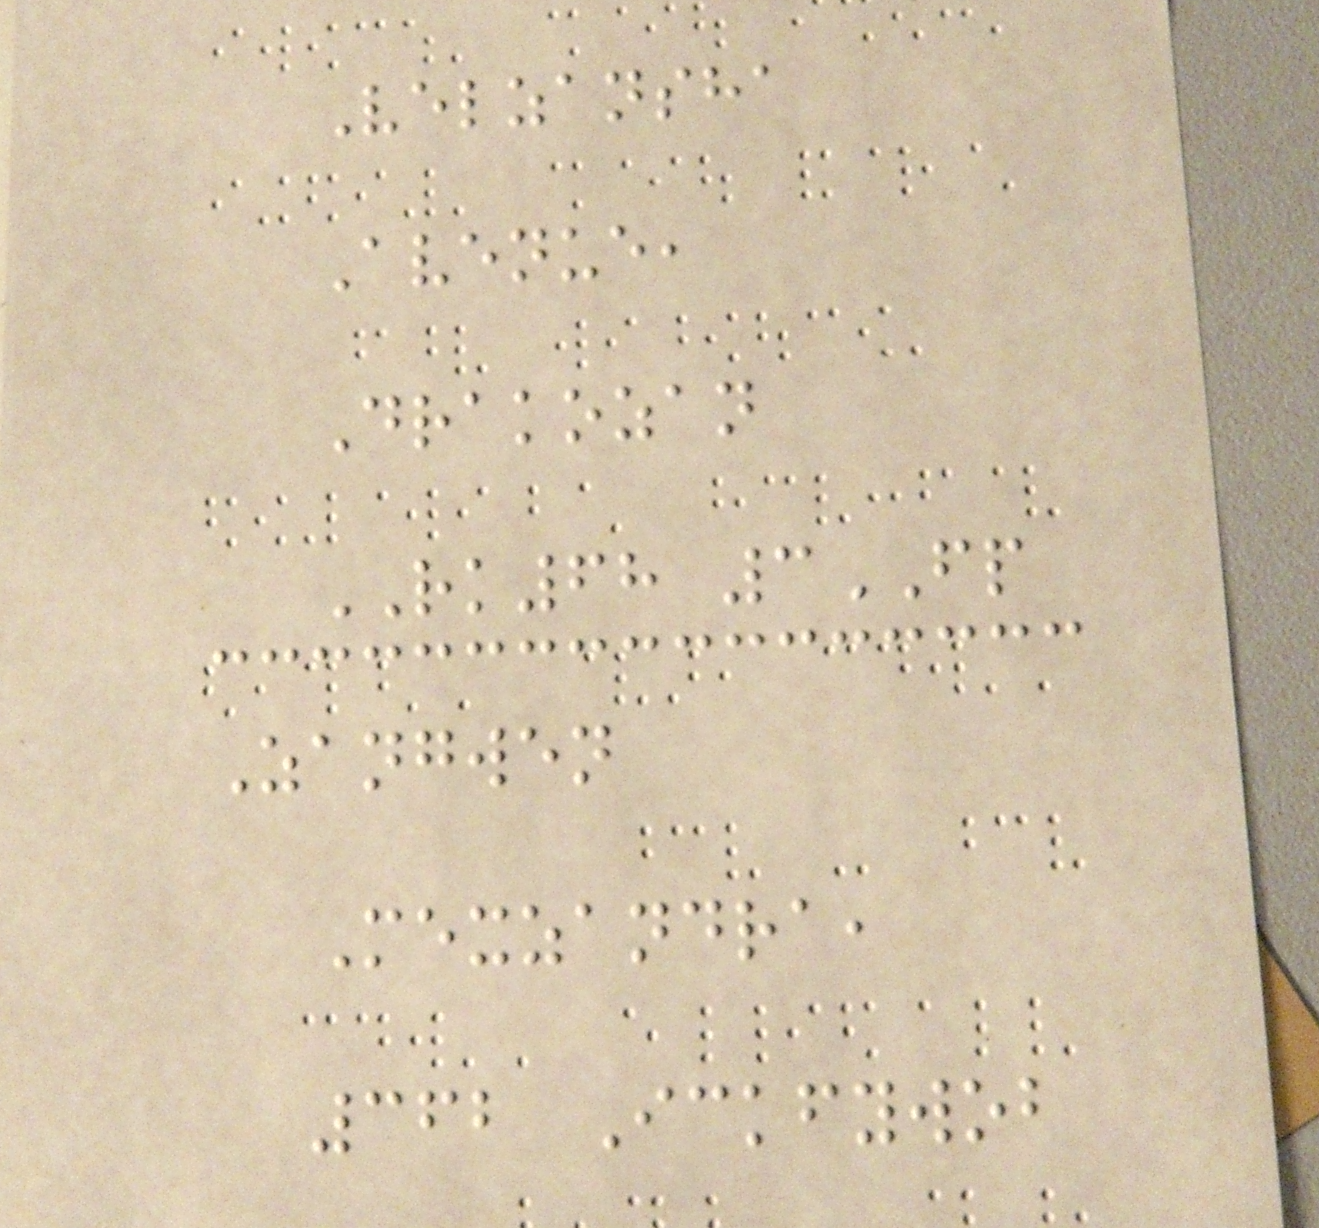Velzansha
Avenue,
Drakozan
RK68 3FP
Zangwen
Mexzandra,
362 Ickfywob
